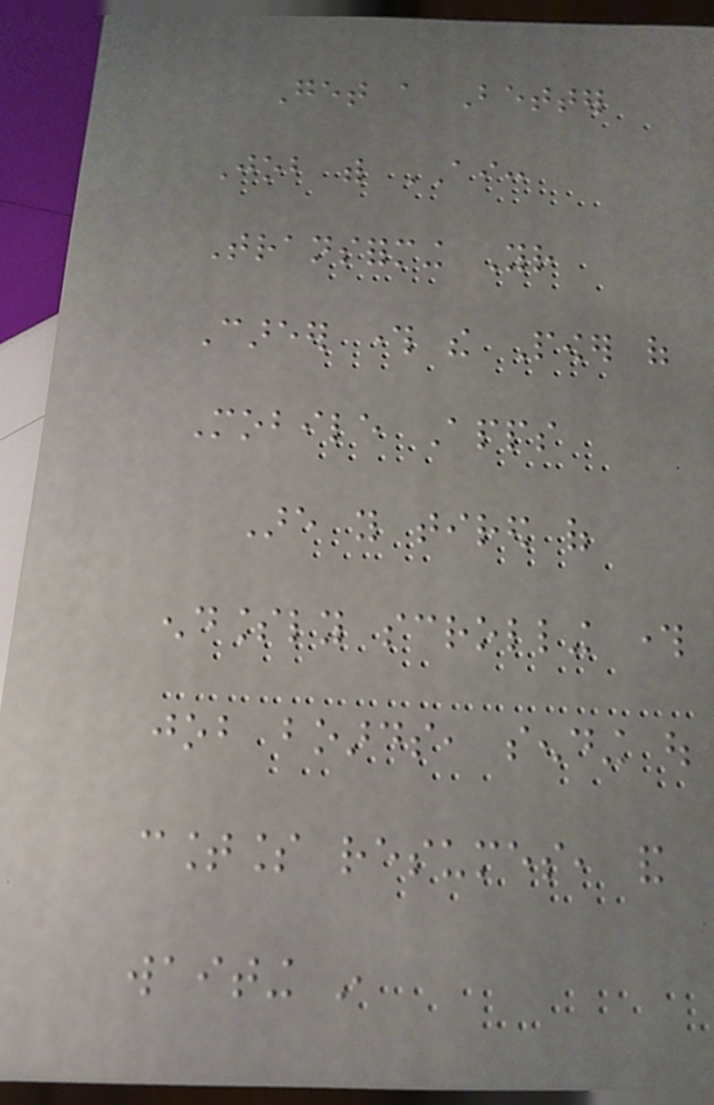Get a Better
Job with AI:
Transforming Your
Career through the Power of
Mobile Apps
Are you tired of
endlessly scrolling through
job boards, sending out
countless resumes, and
waiting in
